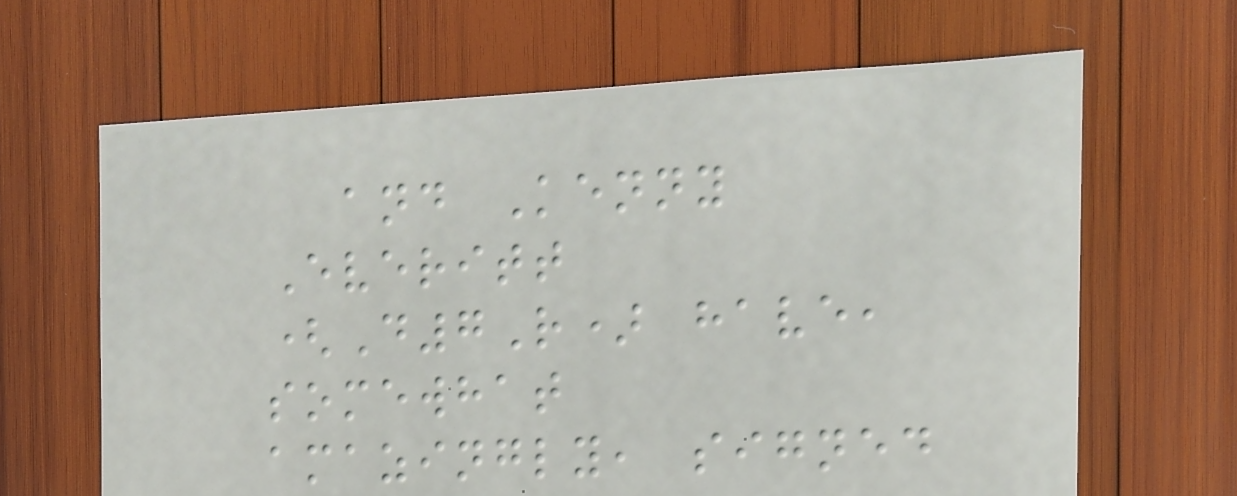and Kenny
Everitt
(D7R) have,
somewhat
amazingly, signed
